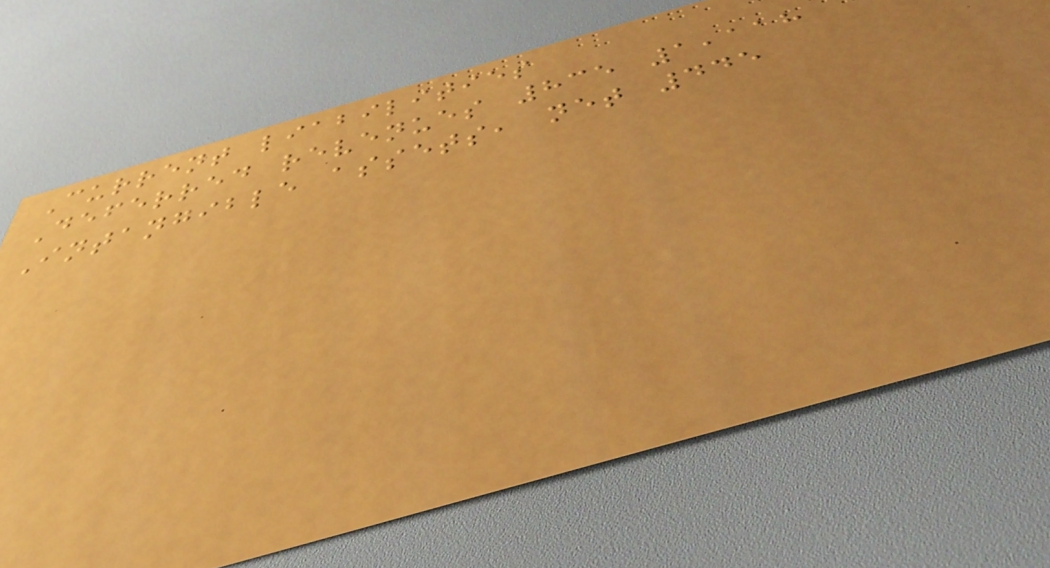Current liabilities
Deferred revenues 835 1,118
Intangible assets, net 445
